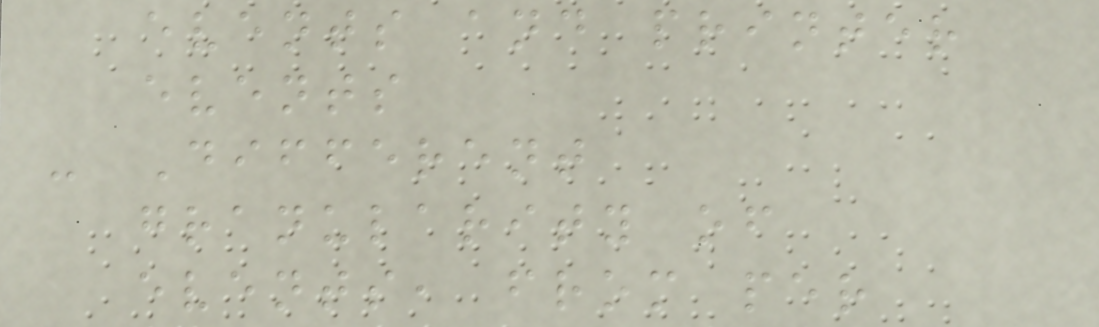events and printer
events
- Different
granularity of
events, from per
